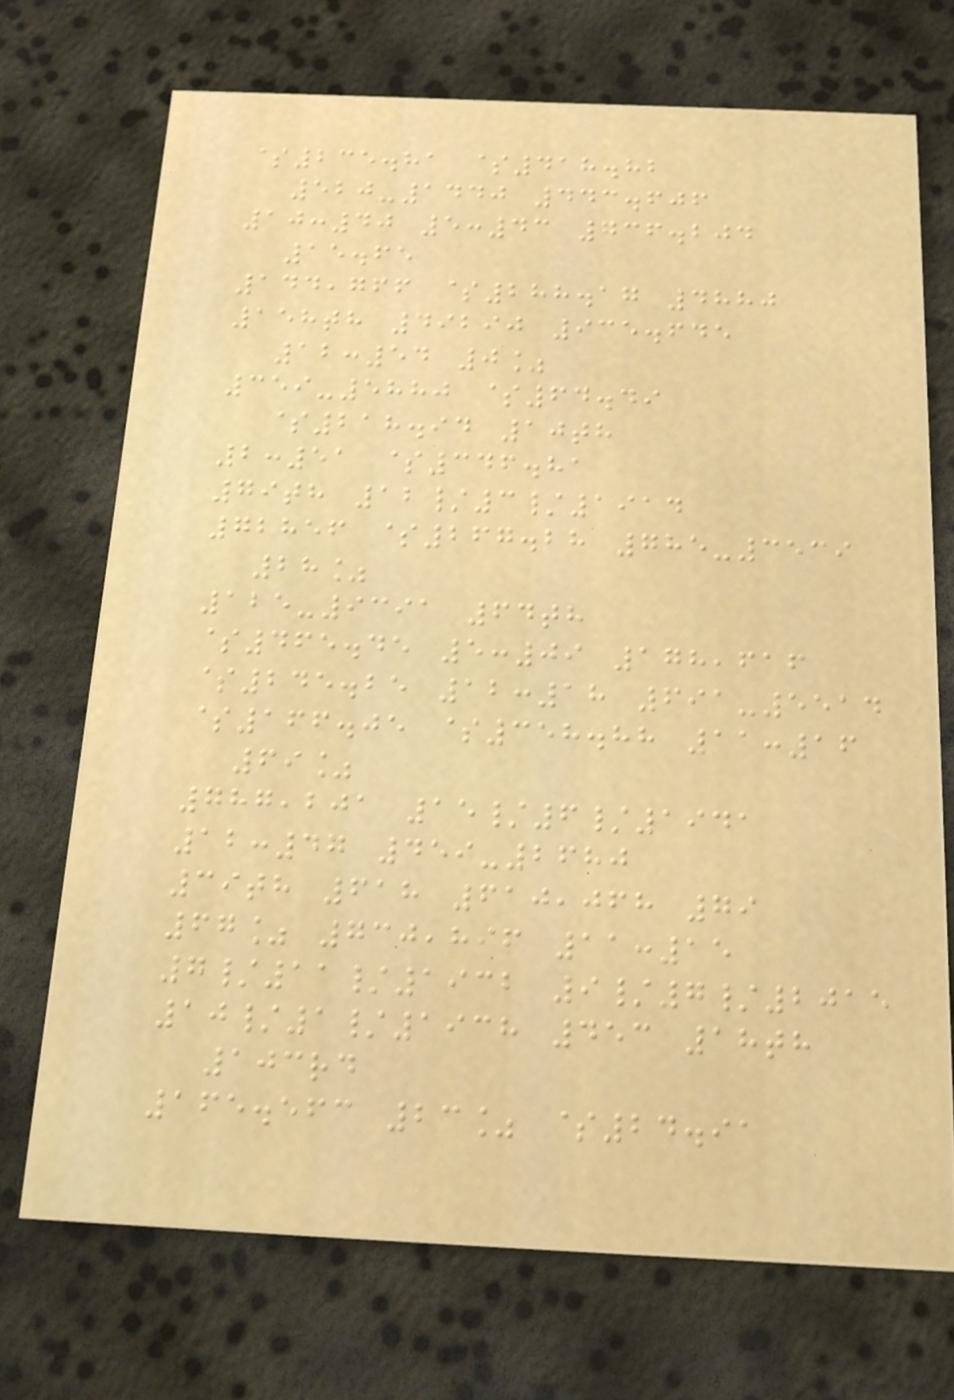$235.81 $418.82
520-1440 443.606
10:40 5:43 736.204
15.65
144,766 $288.17 4880
158th 49290 935.645
12:54 0%
359-5880 $64.49
$218.94 10th
2:51 $346.81
79th 12/3/1914
72856 $267.28 785-3539
28%
125-9391 64th
$465.45 5:09 178,616
$245.25 12:18 691-5514
$166.05 $358.88 11:16
69%
787,201 15/6/1941
12:47 459-2680
39th 618 610,068 79
67% 730,896 11:15
7/11/1932 9/7/2015
10/1/1938 453 18th
103rd
165.563 23% $24.91
